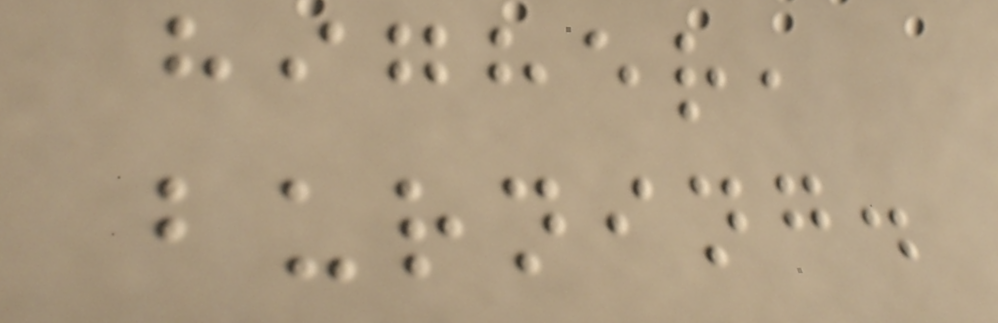higher,
burning.
